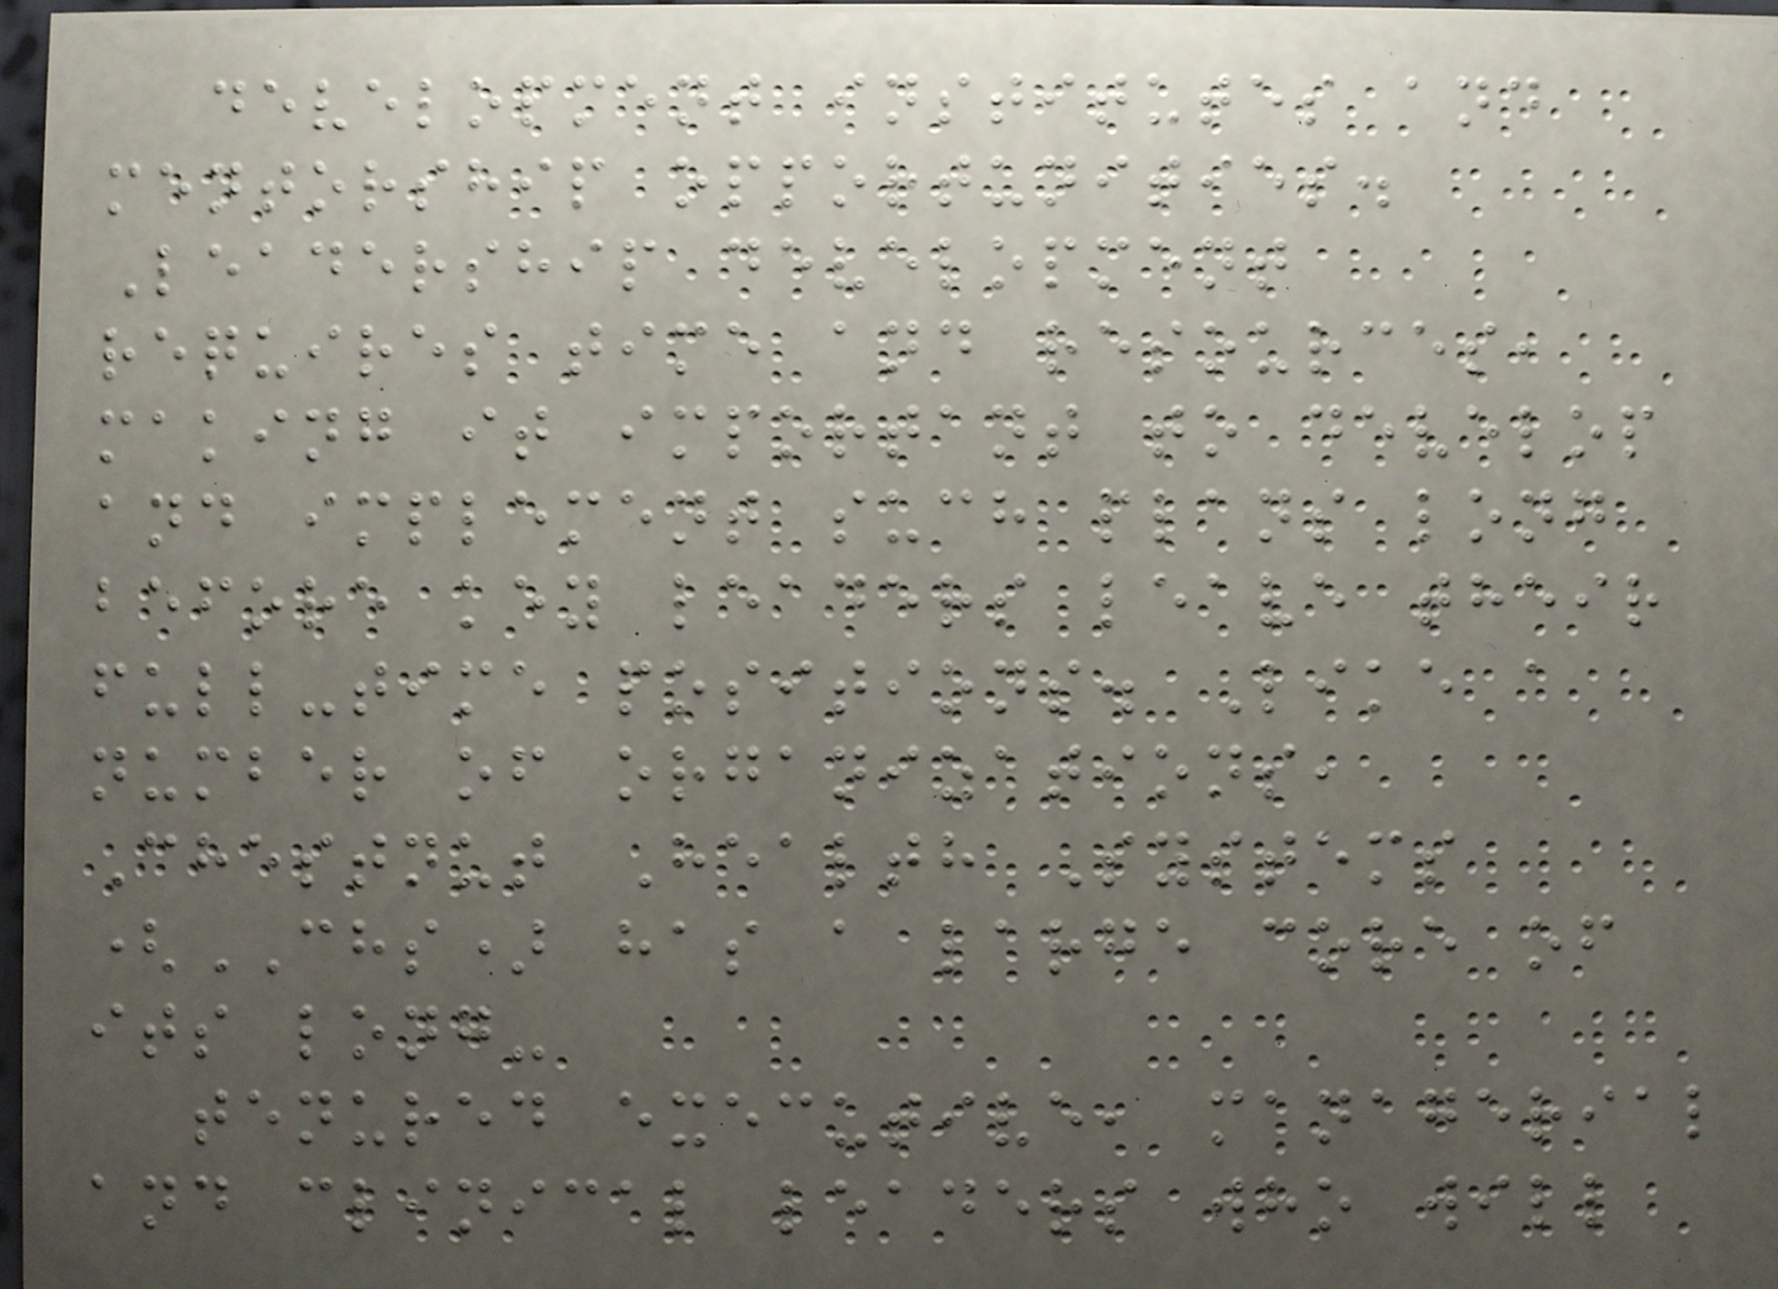development institutes and
mentorship opportunities.
Leadership development
requires time and resources,
making it important to develop
and implement such plans long
before key leaders leave their
full-time positions. Like a
number of organizations,
Chestnut Health Systems
(CHS) has a large core of
its long-
tenured executive, managerial
and clinical leaders who will
